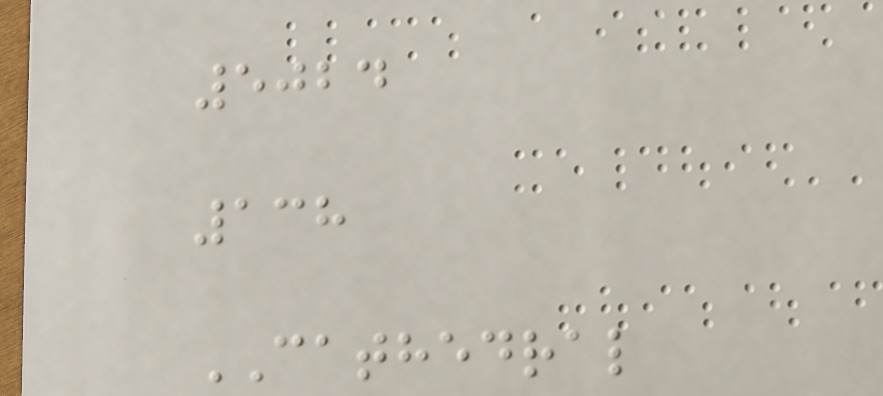5024
138
CATHEDRAL
